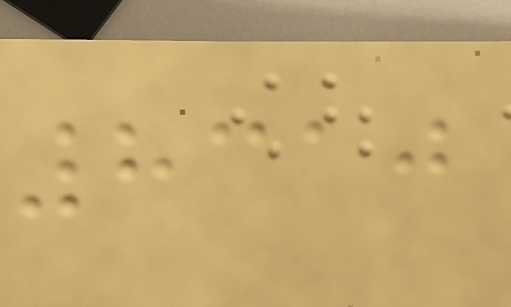8310
